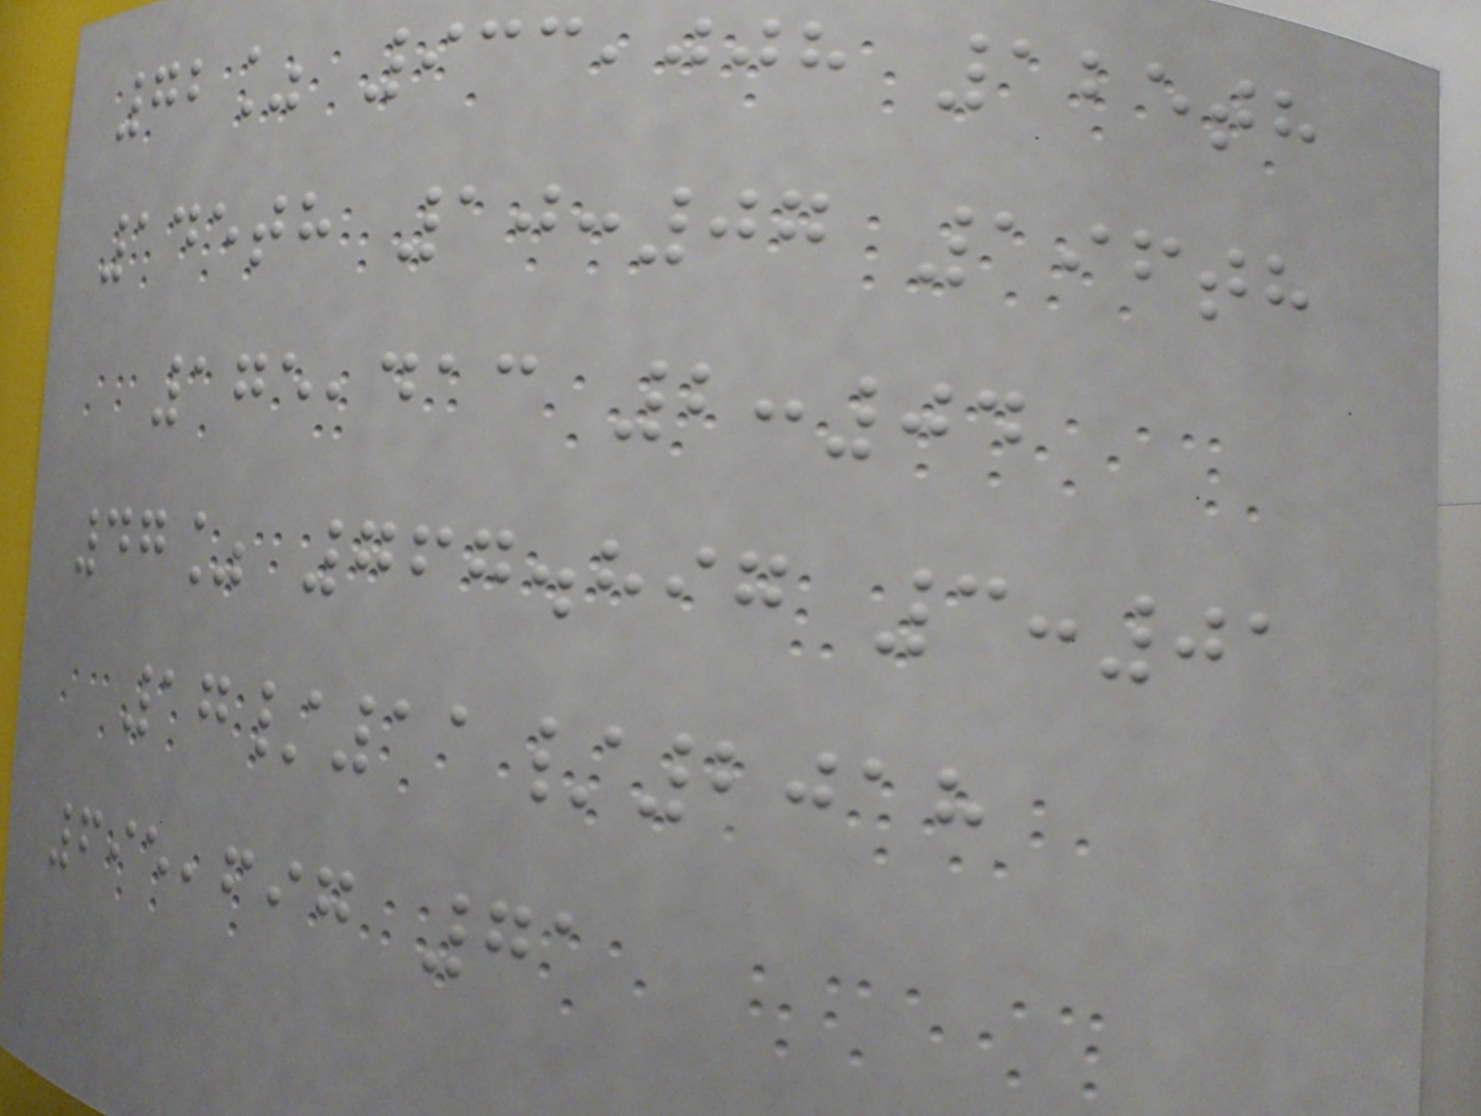72% 933,008 125th
145th 10:07 196th
175,413 2:04
47% 767.897 3:01
17/11/2018
695,697 71
